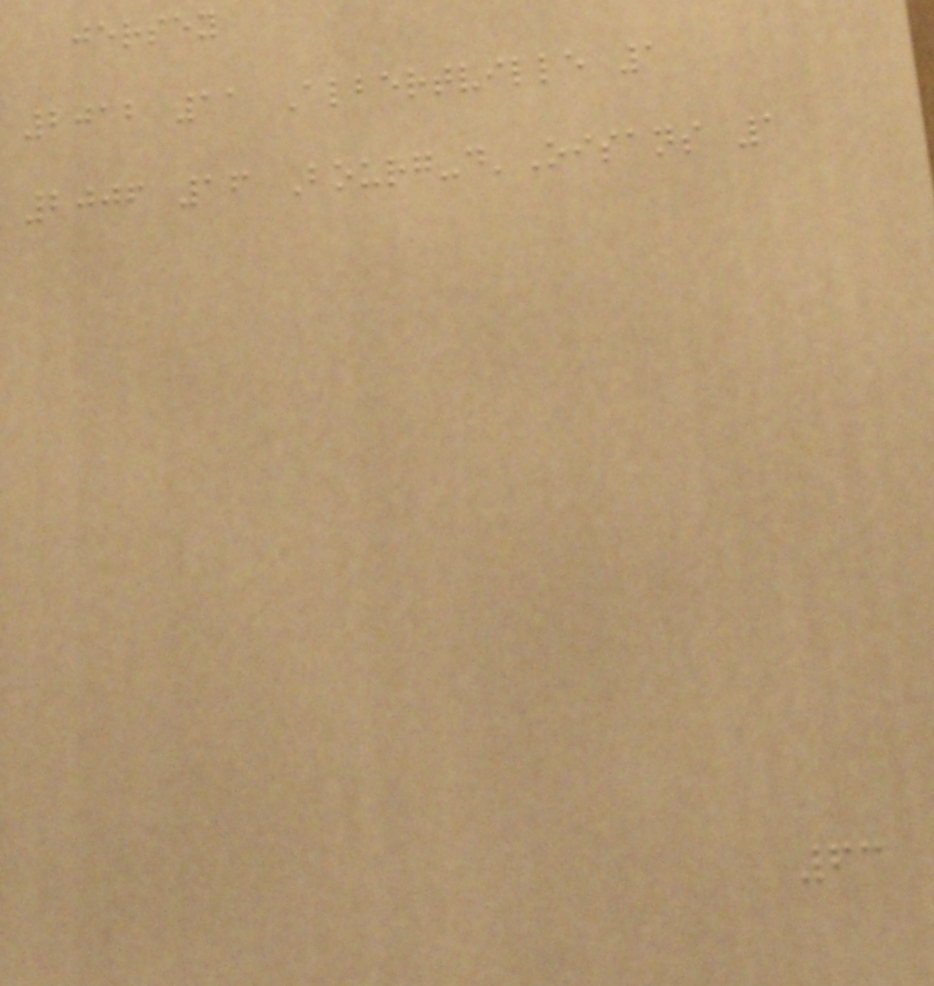jersey
2012 11 Albertville 1
2006 16 Bourg-d'Oisans 1
63
